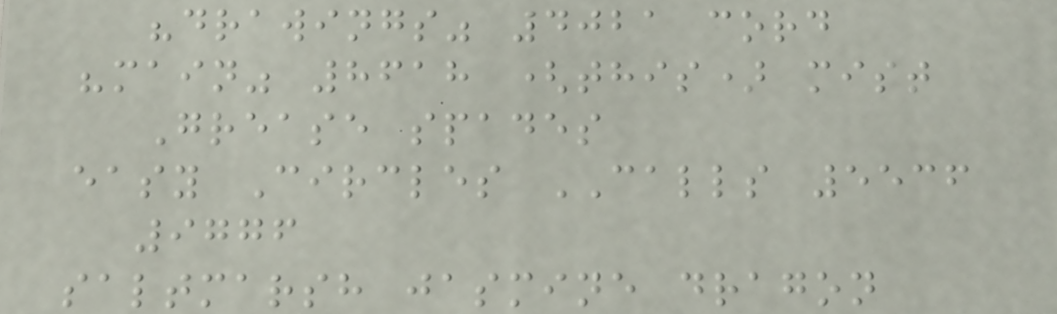"drawings" 4021 cord
"main" 8618 (this) mist
Grease spades
easy Circles CALLS 5536
9776
saltmarsh jasmine dragon
